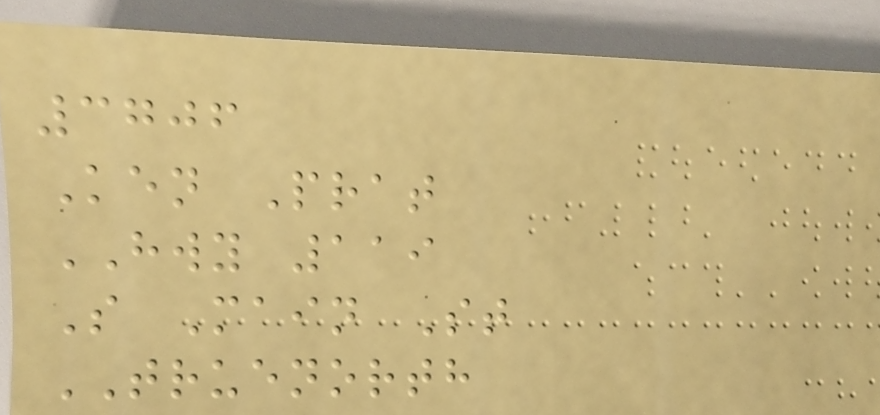3706
Ken Prat
HWY 119
S Main St
TRUENORTH
